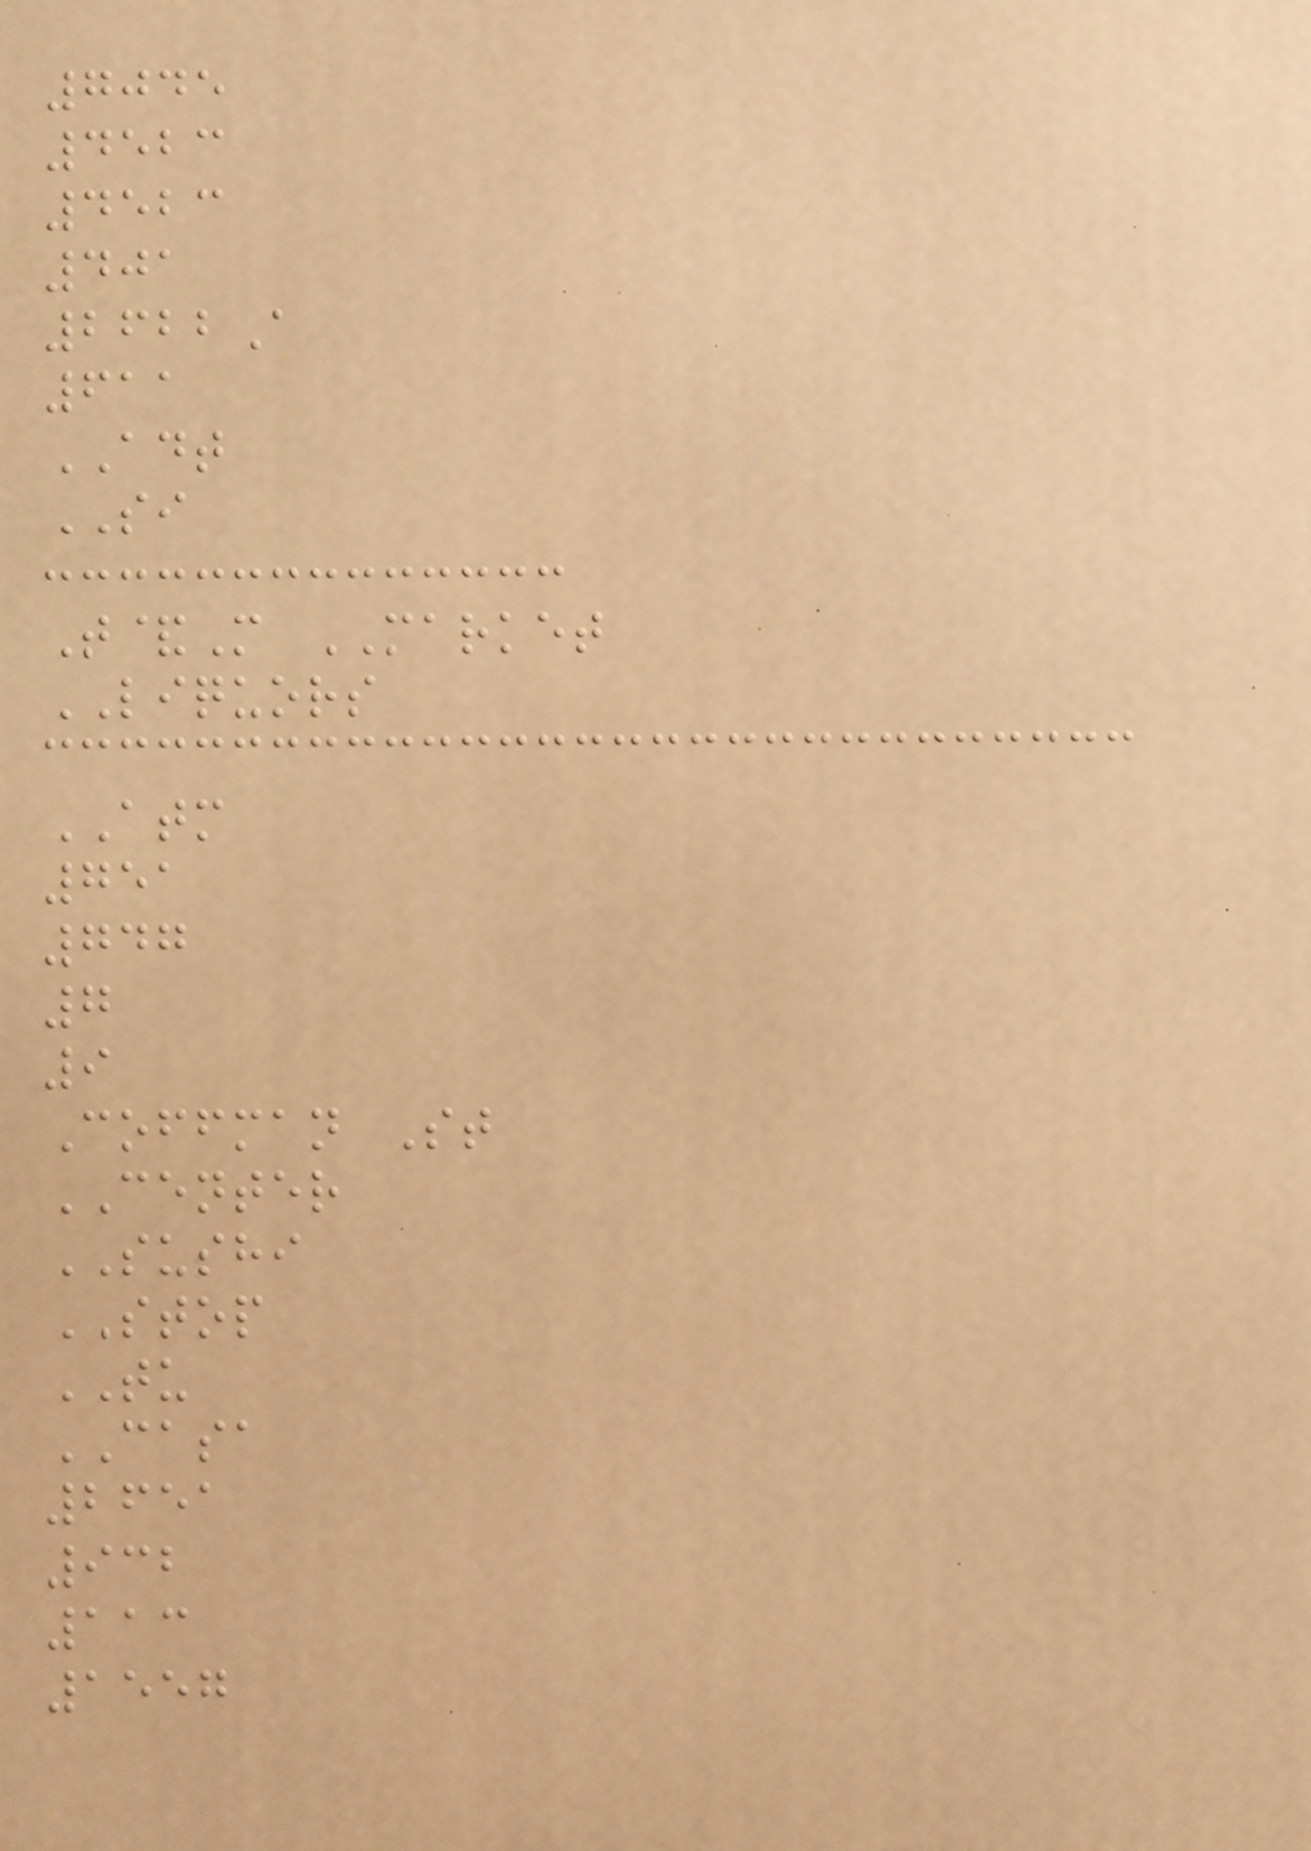7045
4523
4523
401
2622A
611
ADT
SI
T&M MARKET
LIQUORS
ATM
751
747
7
9
Coffman St
CENTER
SUSHI
STOP
TU
CASA
2651
932
113
1557
